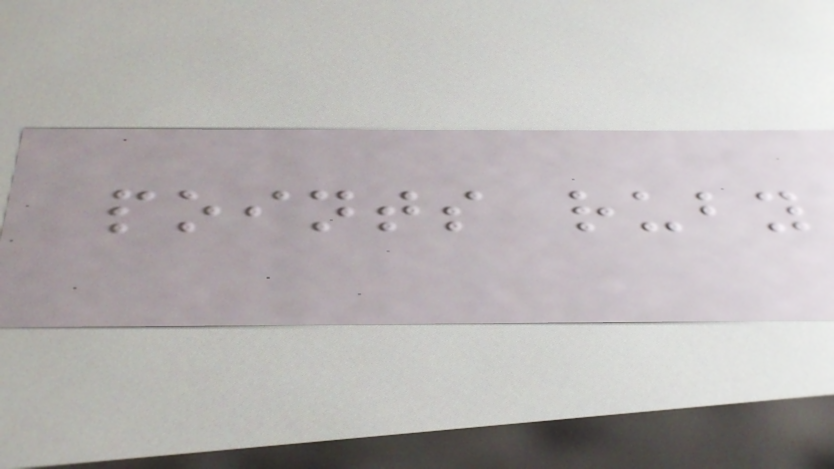points ruby
